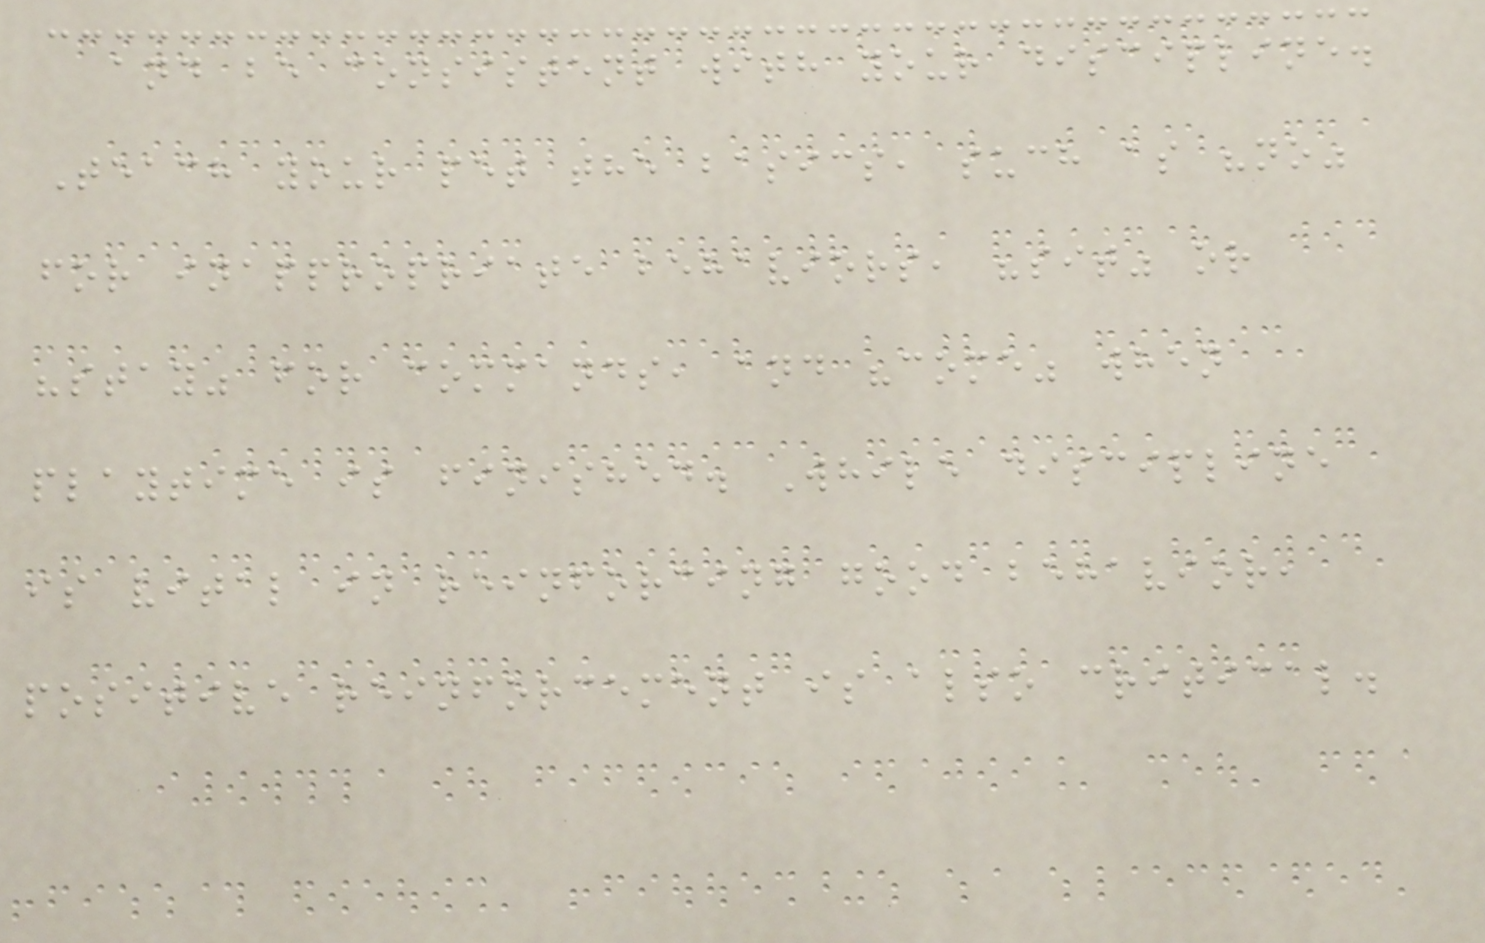and be consistent with your discipline.
Teach your pet the basics, such as "no"
for inappropriate behaviors, "sit" or
"stay" for commands, and "come" when
playtime is finished. While discipline
is vital in reinforcing good behavior,
positive reinforcement is also critical.
